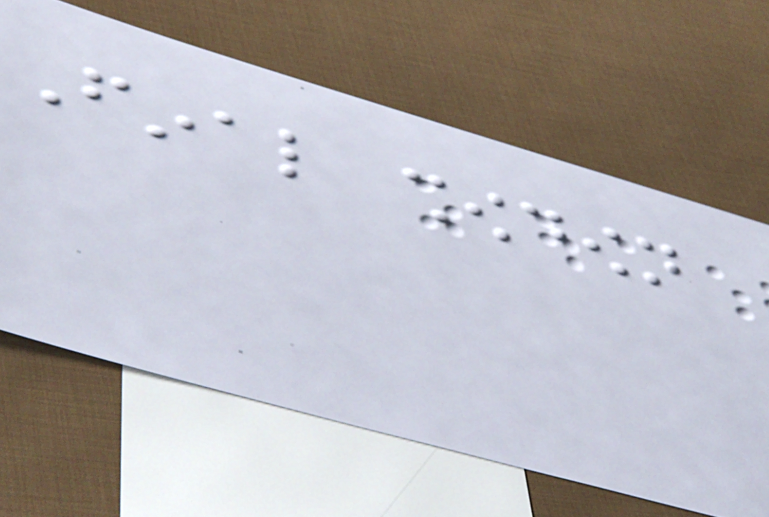Final showdown
